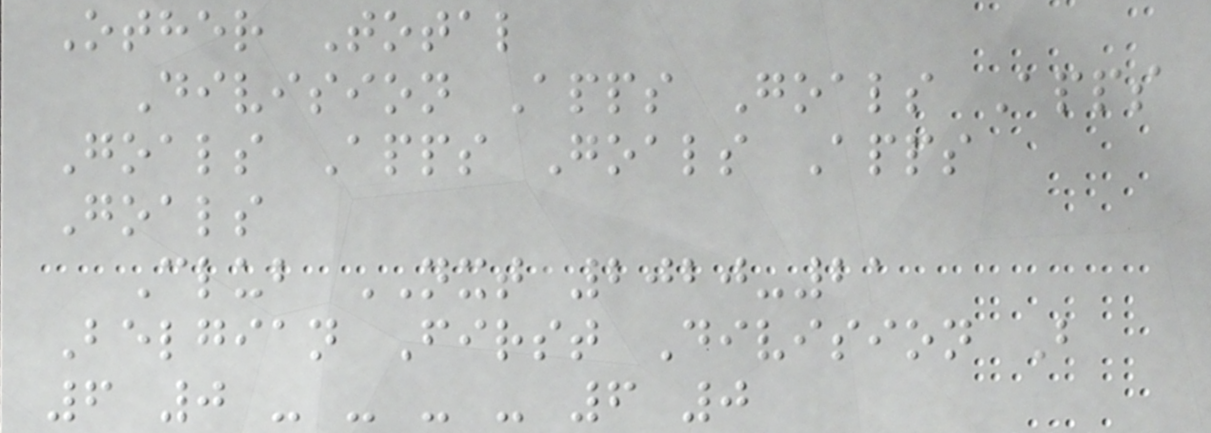Other Total
Division Apps Goals Apps
Goals Apps Goals Apps
Goals
Club NXT 2020-21
Belgian First Division B
6 0 - - - - 6 0
